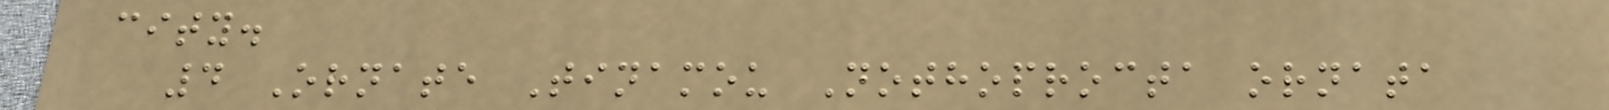city.
4 Ornate Tinamou Nothoprocta ornata
